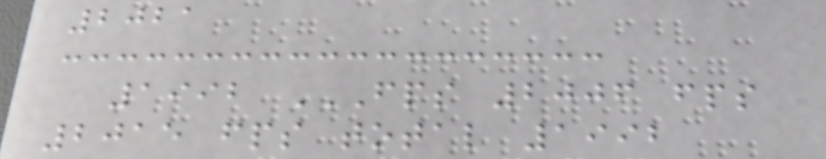2021
1992 FPS 2006 FPS
2015 FPS TOTAL 1992
